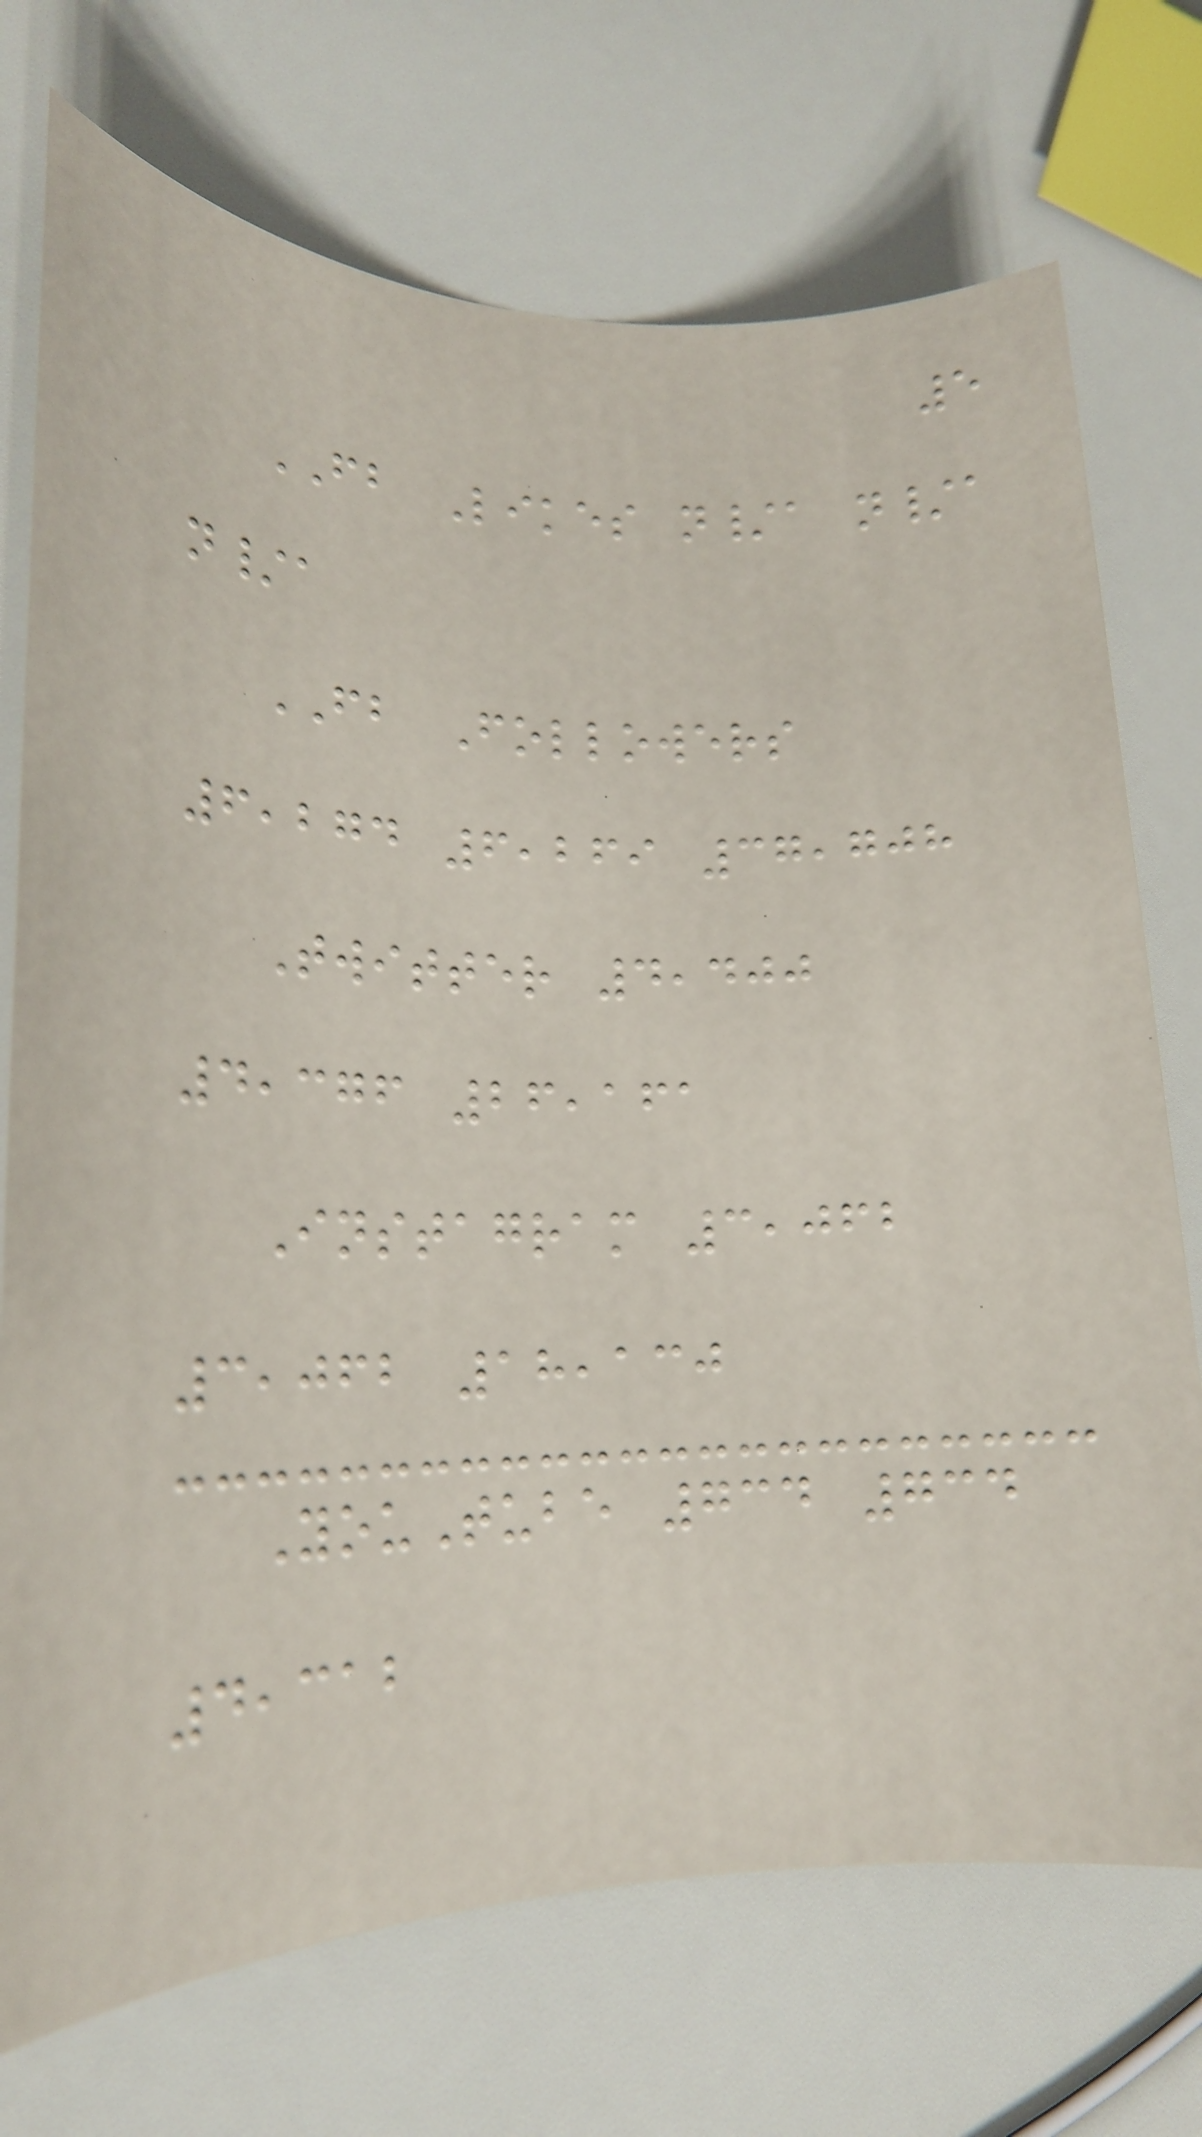5
FB Likes n/a n/a
n/a
FB Followers
6,274 6,269 37,708
Twitter 4,400
4,376 26,161
Instagram 3,062
3,062 18,130
YouTube 734 734
4,312
